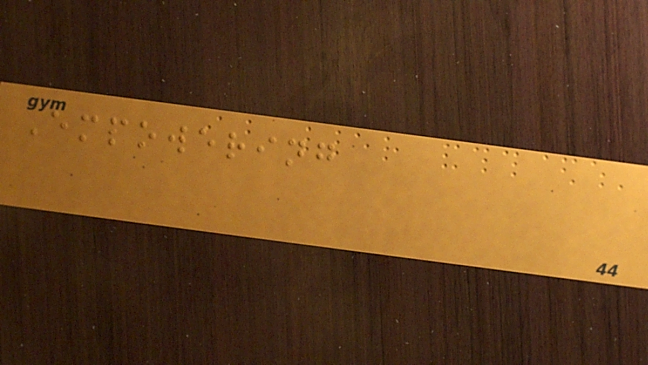Empowering
